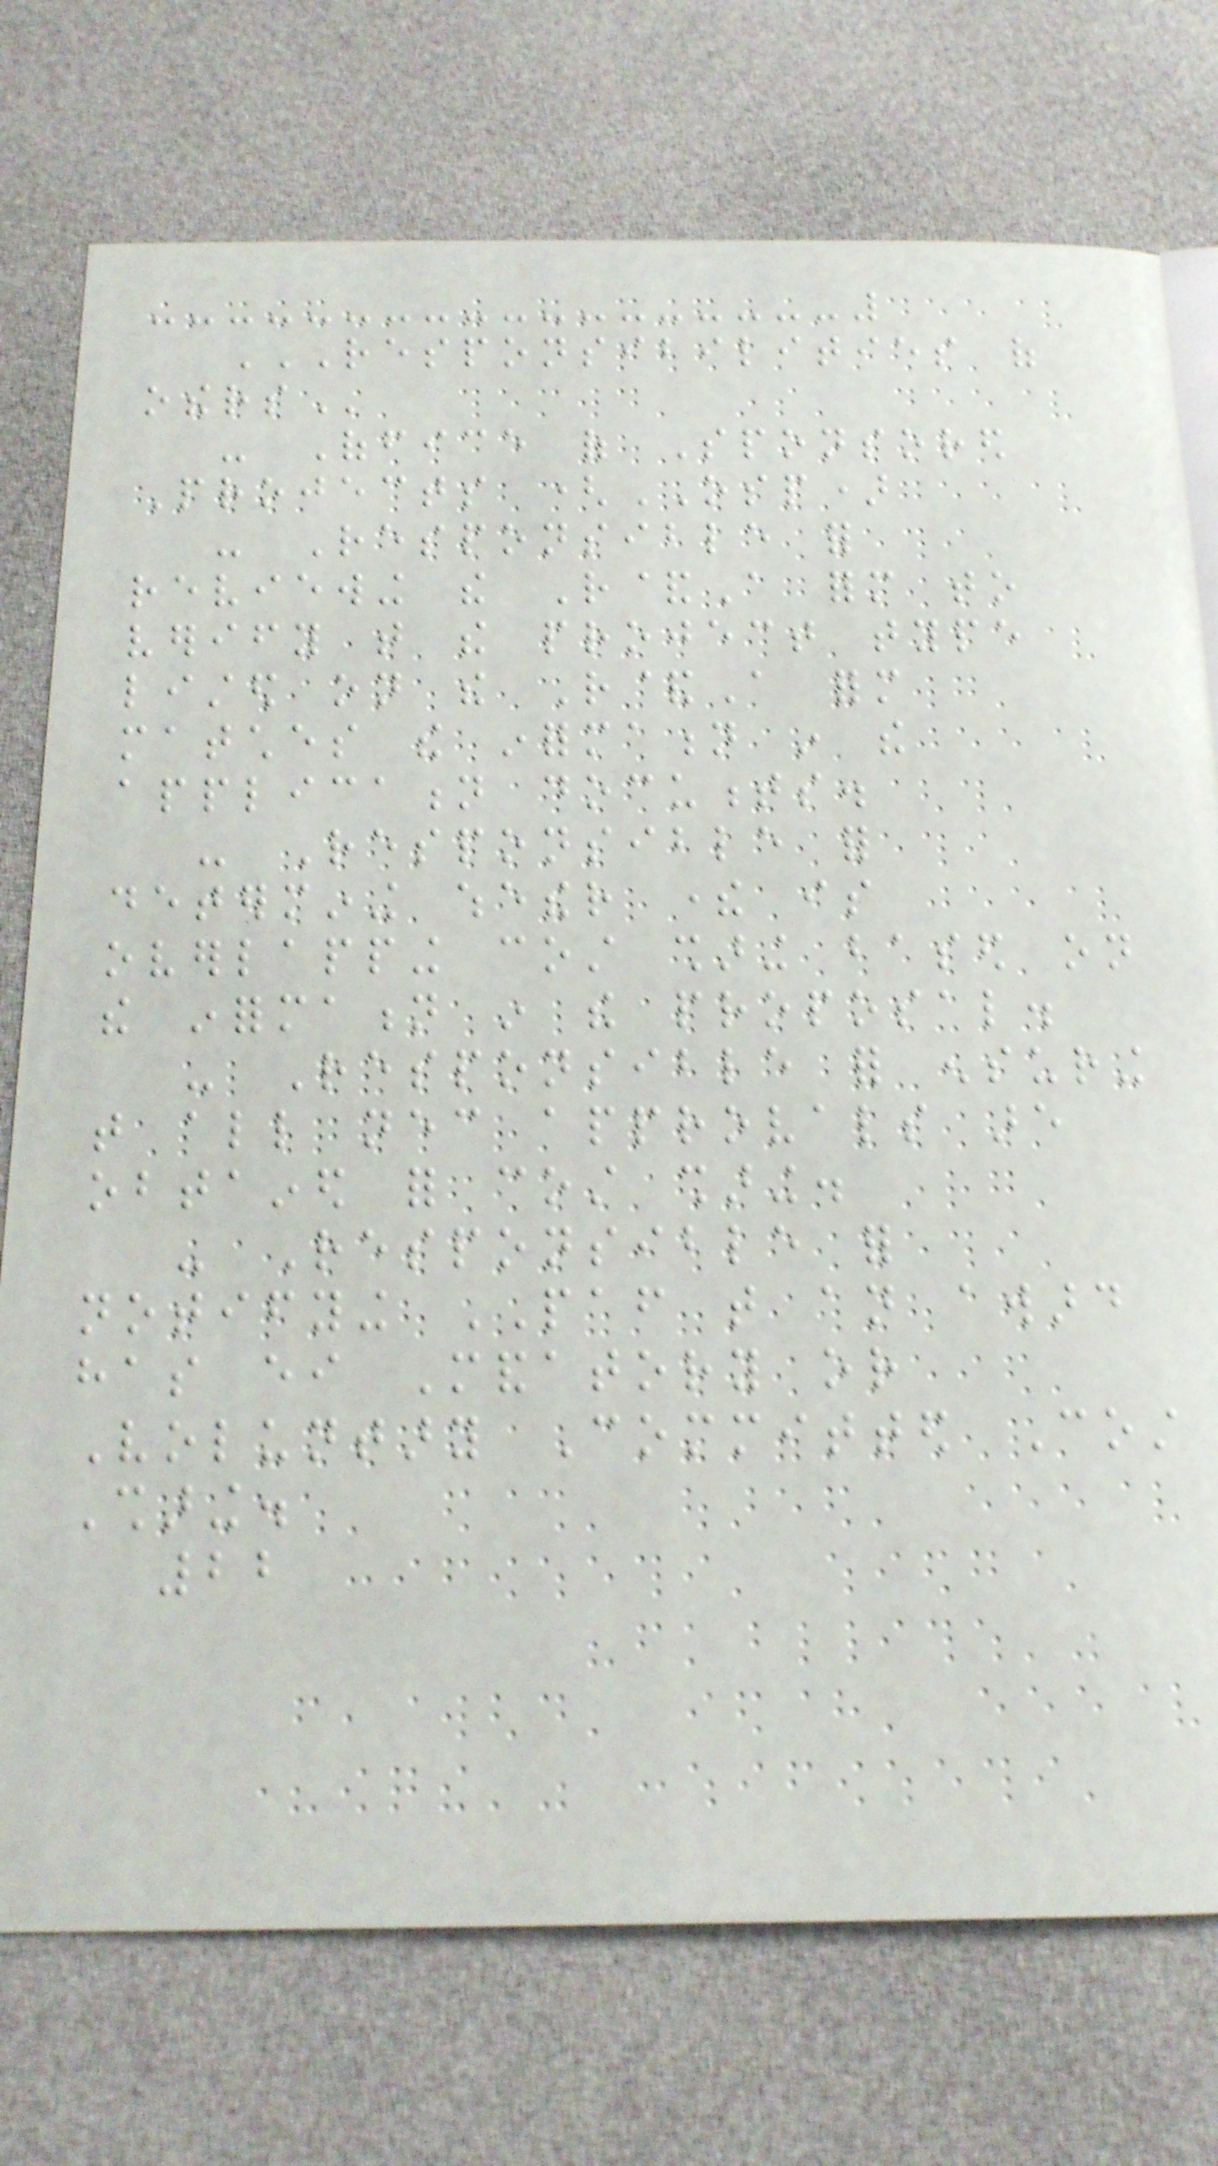RESPONSIBILITIES OF
OTHERS
- Office of Sponsored
Projects (OSP)
- Responsible for
reviewing the R&A form to
verify that the project type
listed on the R&A form
matches the information in the
application documents.
- Responsible for
determining whether there is
overlapping cost sharing based on
the information in the proposal.
- Responsible for ensuring
that all necessary approvals are
obtained for cost sharing.
- Responsible for
notifying PAF that an award
has either Mandatory or
Voluntary Committed Cost
Sharing.
22
